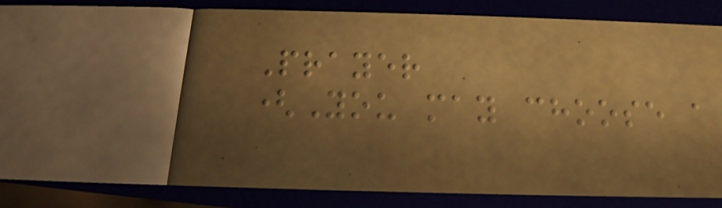Prayer
(You may choose a
